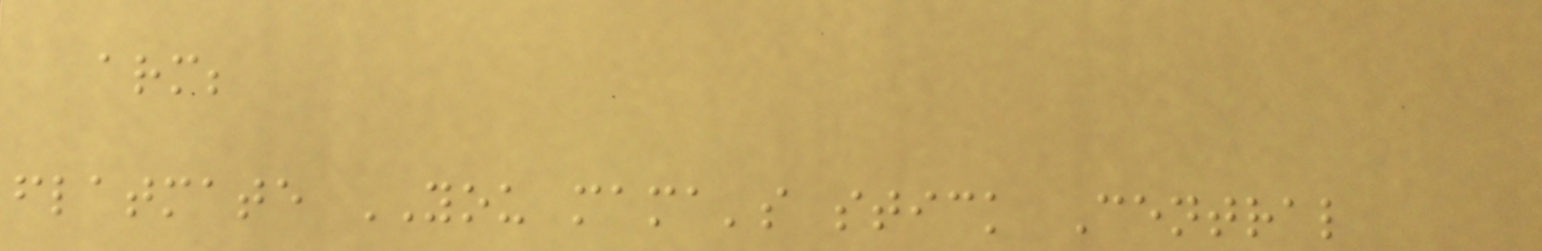arm;
flatmate YOU mama's stick Central
